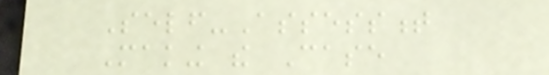Self-Assessment
Making the Case
